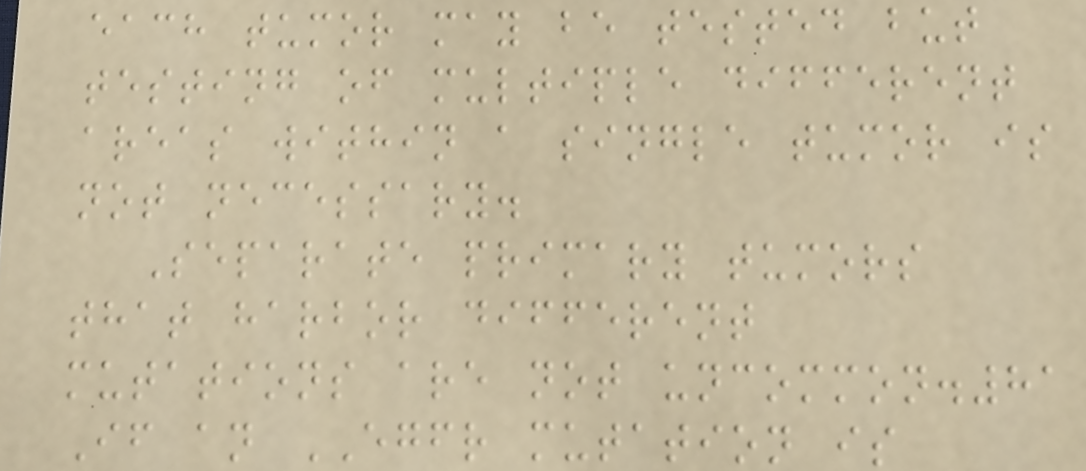each tumor may be tested but
testing of multiple different
areas within a single tumor is
not necessary.
Separate primary tumors
that harbor different
mutations are not uncommon.81
If an EGFR mutation is
